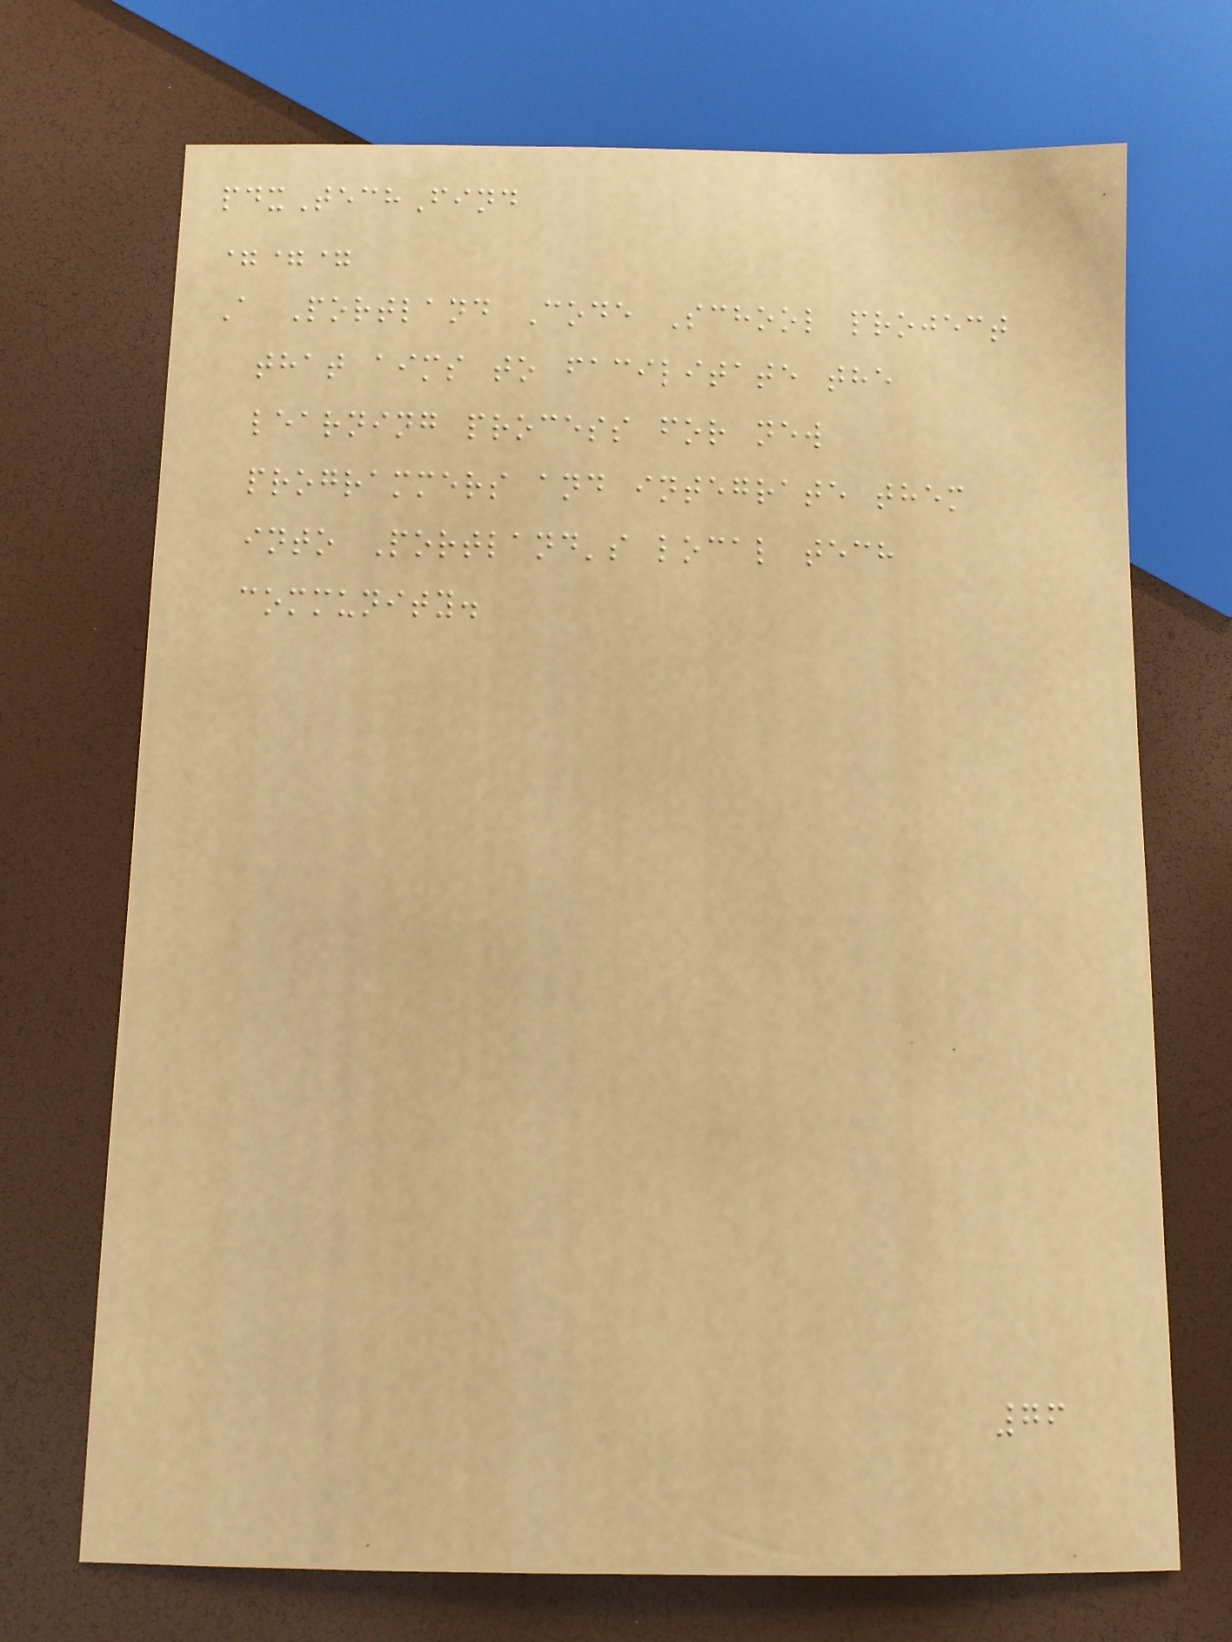pdxTechFind
===
A Portland Code School project
that aims to facilitate the
learning process for new
programmers and integrate them
into Portland's local tech
community.
76
